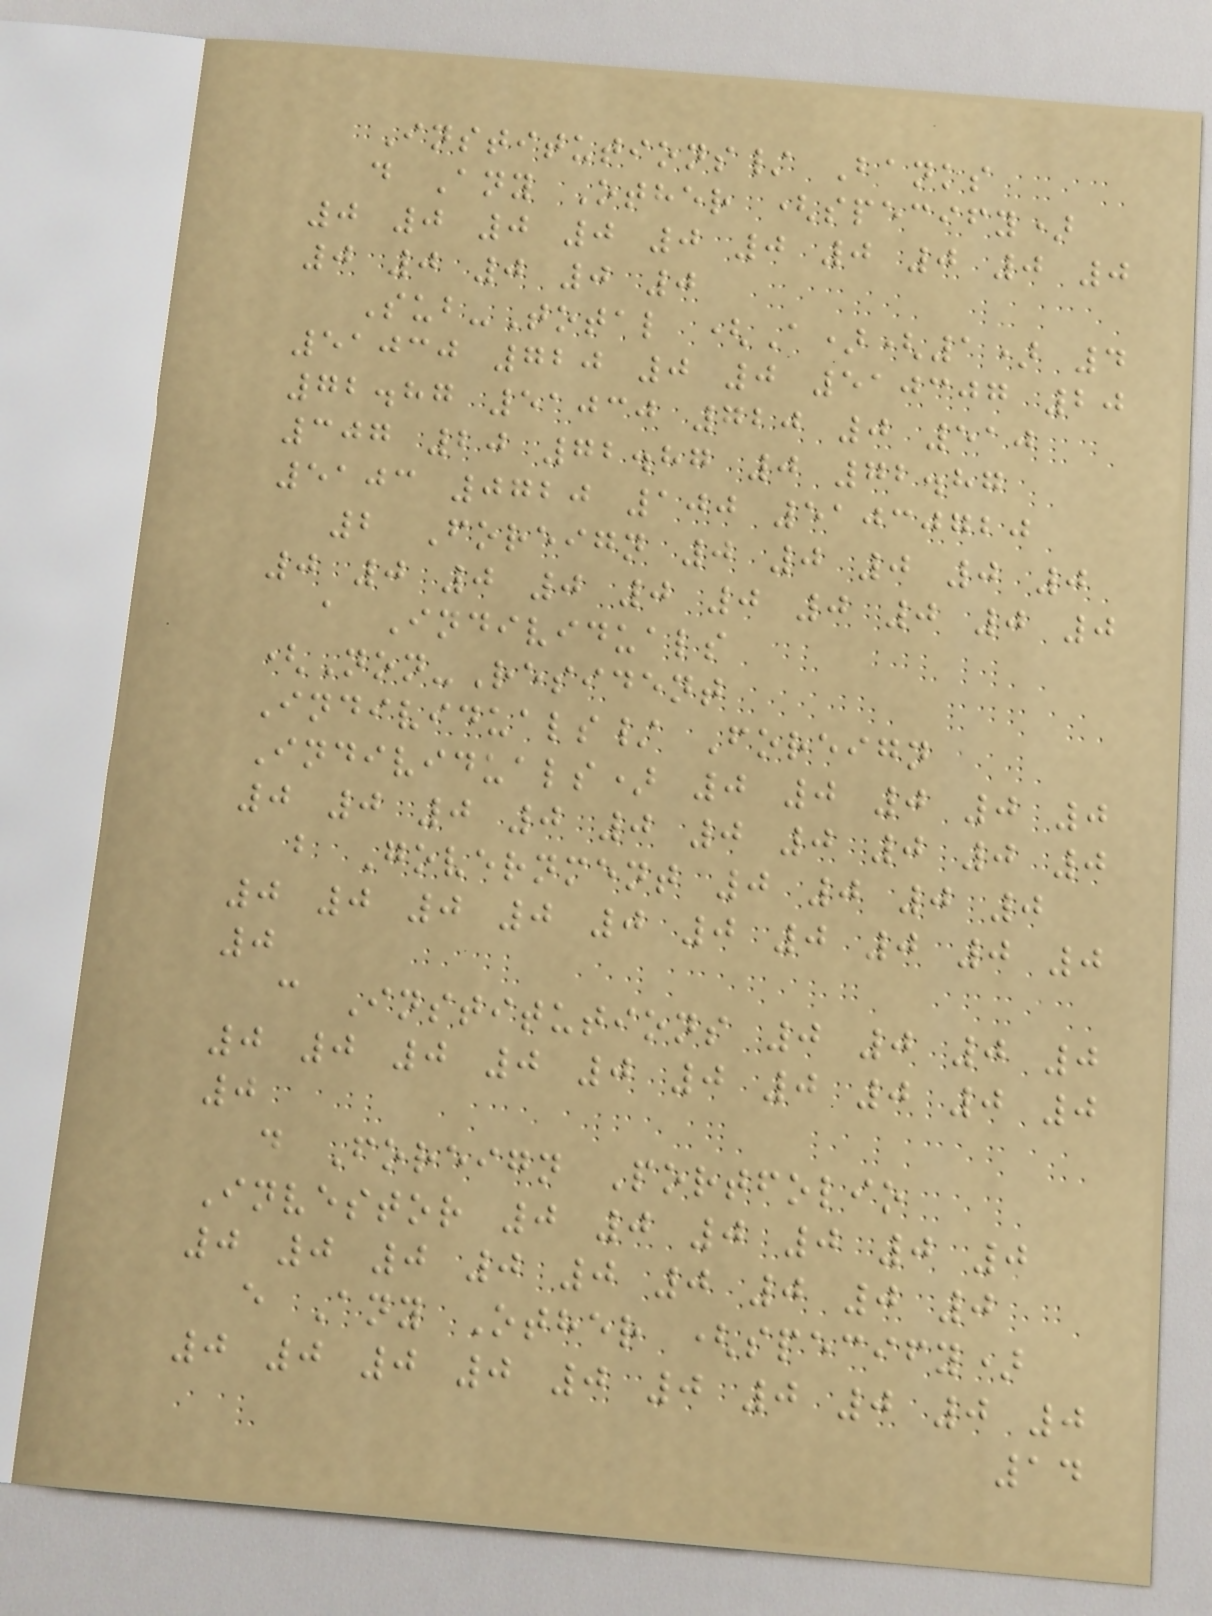Institutions/ Banks
d Any Other (specify)
0 0 0 0 0 0 0 0 0 0
0 0 0 0 0
Sub-Total (A)(1) 4
51030 720 0 0 510307 20
72.87 51030 720 0 510
307 20 72.87 0 72.87
5103 0720 100 51030720
2 Foreign 0 0 0 0 0
0 0 0 0 0 0 0 0 0 0
a Individuals
(Non-Resident
Individuals/ Foreign
Individuals) 0 0 0 0 0
0 0 0 0 0 0 0 0 0 0
b Government 0 0 0 0
0 0 0 0 0 0 0 0 0 0
0
c Institutions 0 0 0 0
0 0 0 0 0 0 0 0 0 0
0
d Foreign Portfolio
Investor 0 0 0 0 0 0
0 0 0 0 0 0 0 0 0
e Any Other (specify)
0 0 0 0 0 0 0 0 0 0
14
